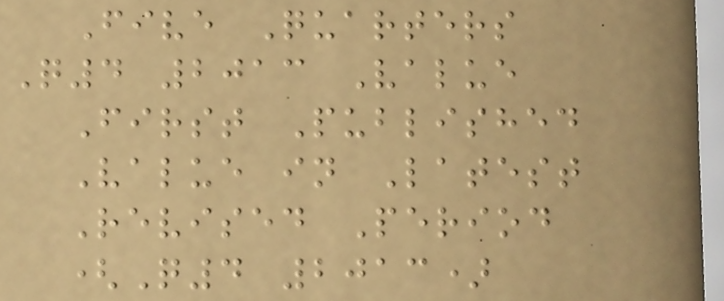Five Quarters
Q4 2013 Value
First Published
Value in Latest
Revised Period
(Q4 2013)
